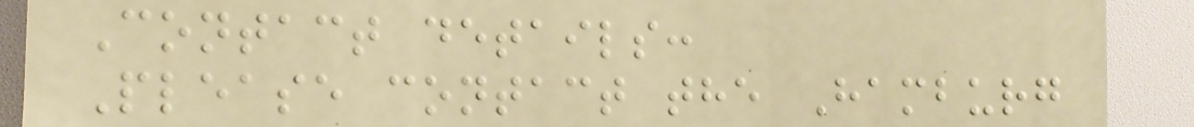Contact details:
Please contact the Hamburg
